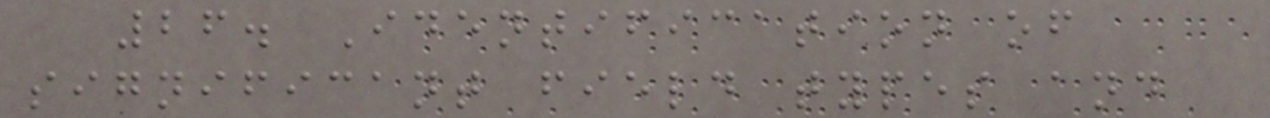26. Identification of
significant field types and
